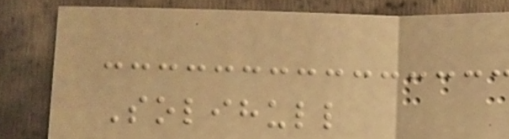Solihull
